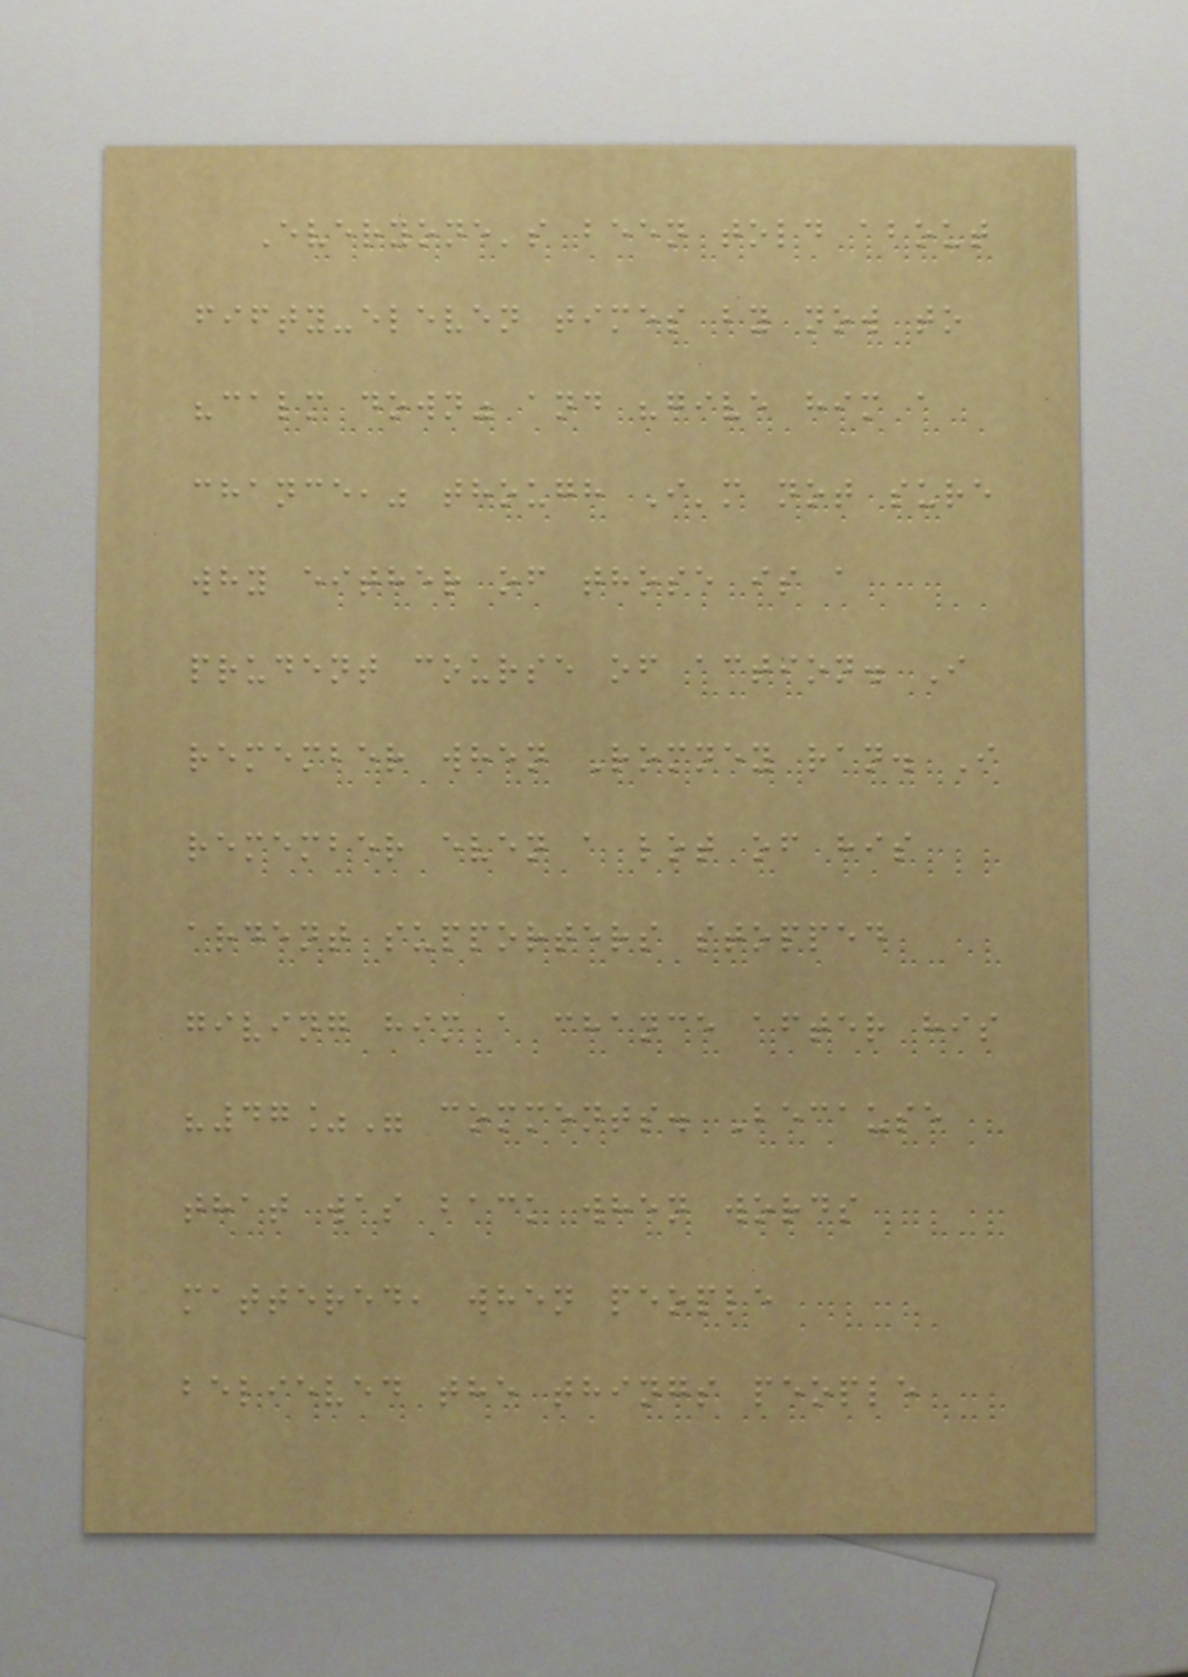Everyone's been told about
fifty-eleven times by now to
"calm down" and "give him a
chance," though I'm not sure
why either of those is a
prudent course of action. I
remember when Romney ran. I
remember even a lot of his
ardent supporters stopped
giving him a chance after his
"47%" comments. Because
that was back when words
mattered, when people
believed the things people
